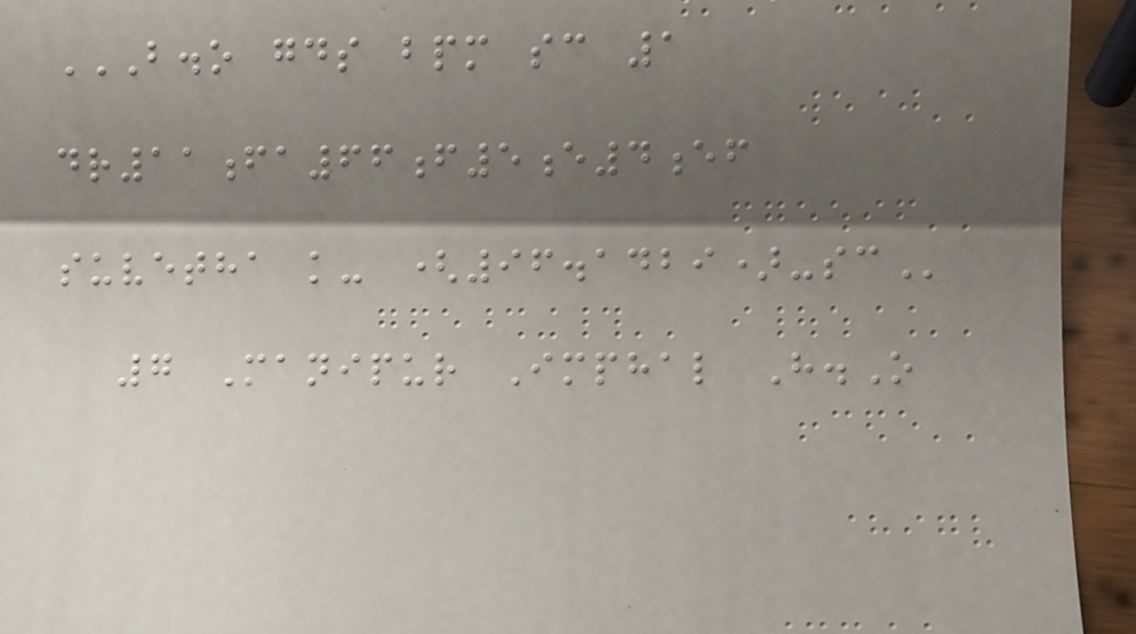B.O GDS BPM SC 1
DR11FA66F5E4EF
SUVETHA K- (96.1429)-SC
7 Manipur Imphal H.O
